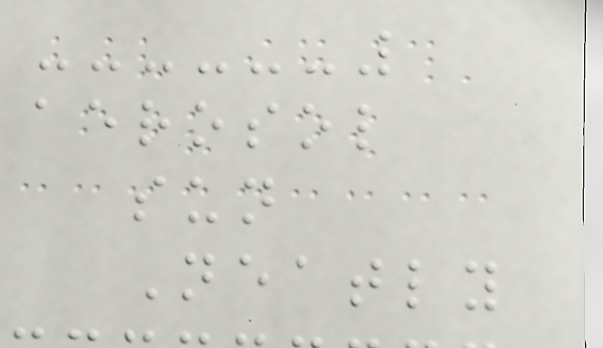aerosol
sun
Neatly
